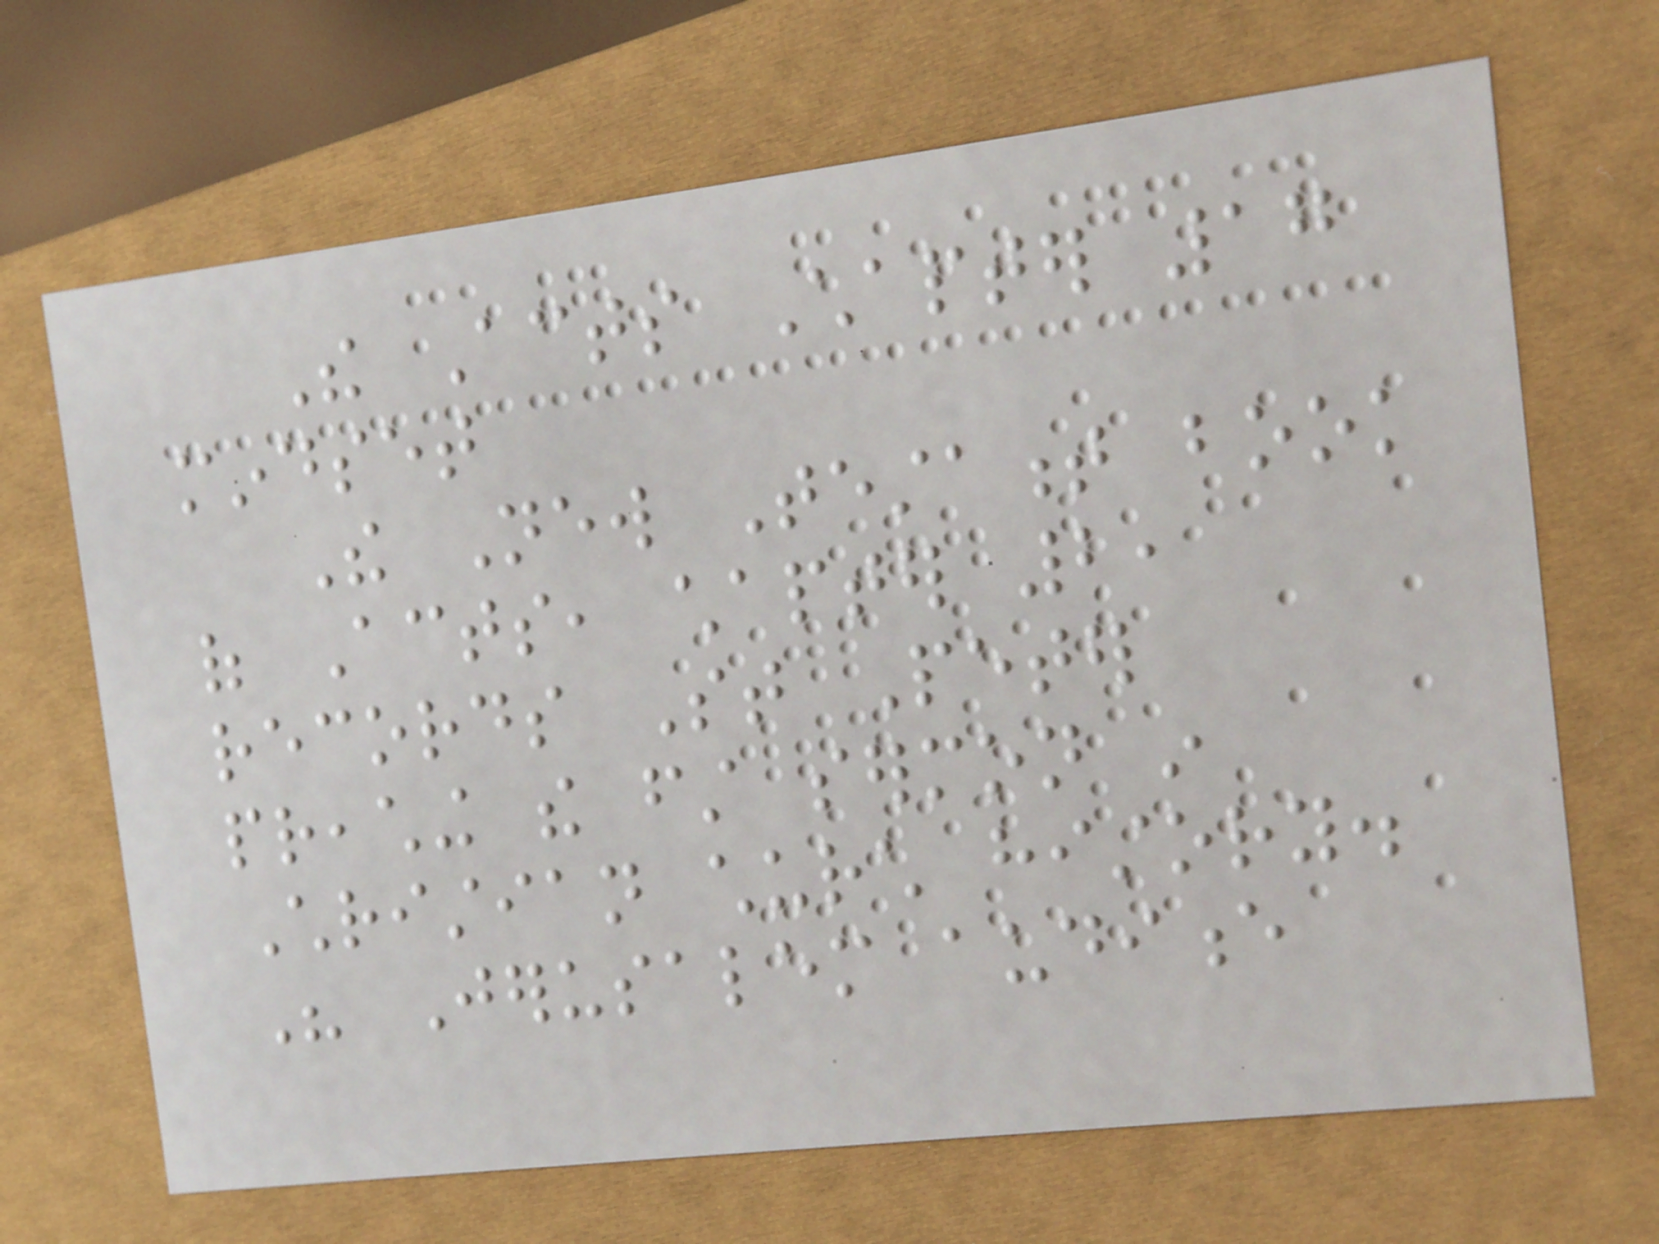The Acts Chapter 17
mindset
The New Testament book
of Acts, chapter 2,
records St Peter
preaching the first sermon in
Christian church history.
His Jerusalem audience
